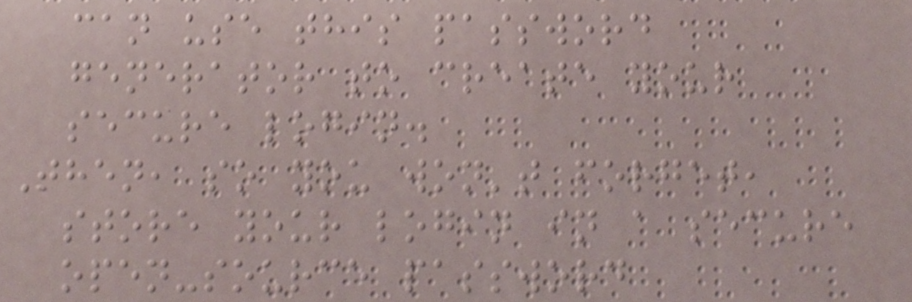can use this password
generator to create your
secure login.
Then, so you won't forget,
store your login in a secure
open-source password
